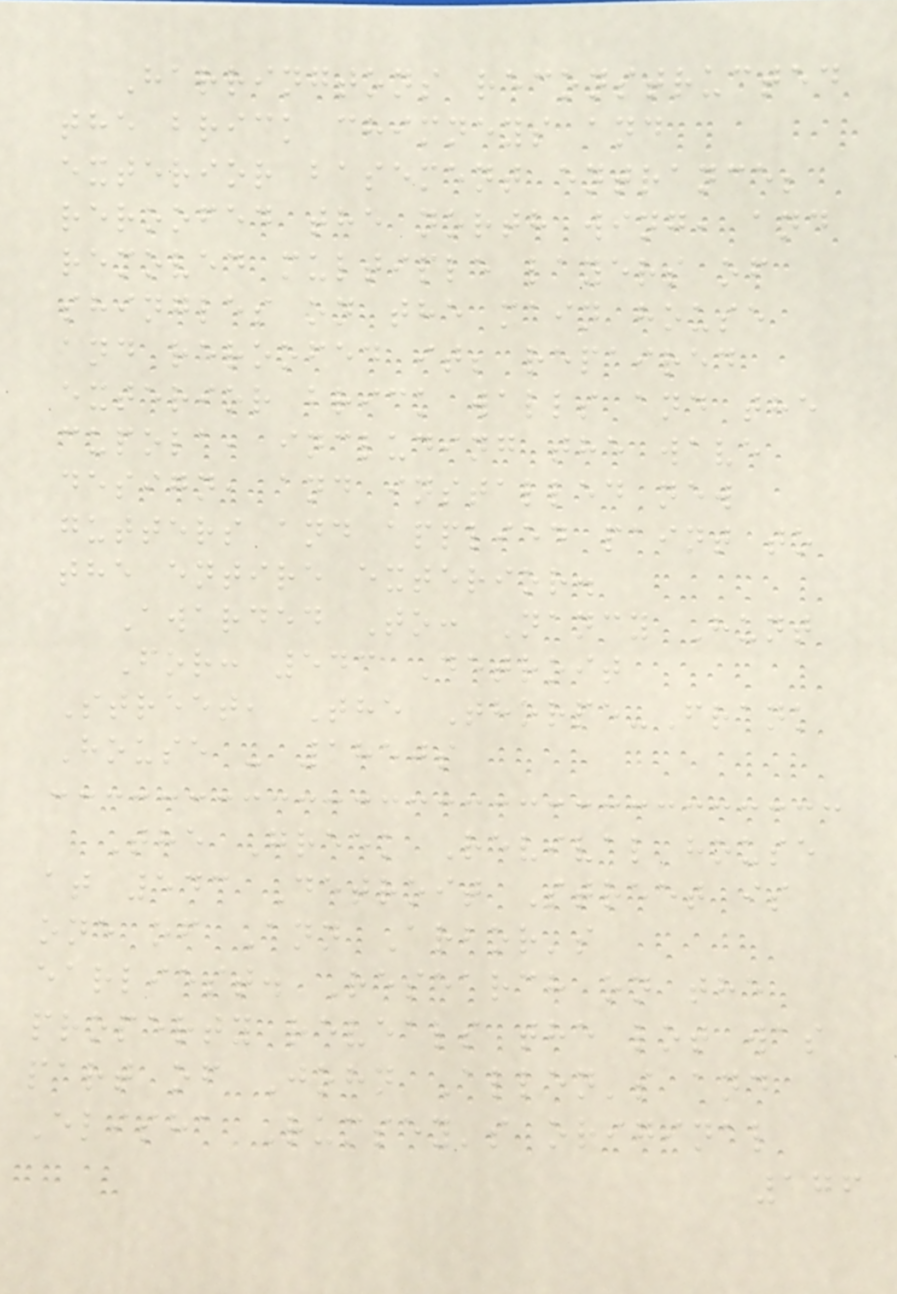Harringtons reconstructed
the brick chimneys and
exterior basement entrance;
reroofed the north wing, and
removed multiple layers of
shingles on the main house
and reroofed it; repaired
exterior brick walls and the
cupola, including the wave
design, and installed new
gutters and applied paint to
the entire exterior.
Awarded To: Nancy Hunt
For: 543 Detroit
Street, The Thorpe-Frank
House - 1850s
The Greek Revival house
at 543 Detroit Street is
one of Ann Arbor's
earliest. Research on the
property reveals the lot was
part of John Allen's and
Elisha Rumsey's original
176
